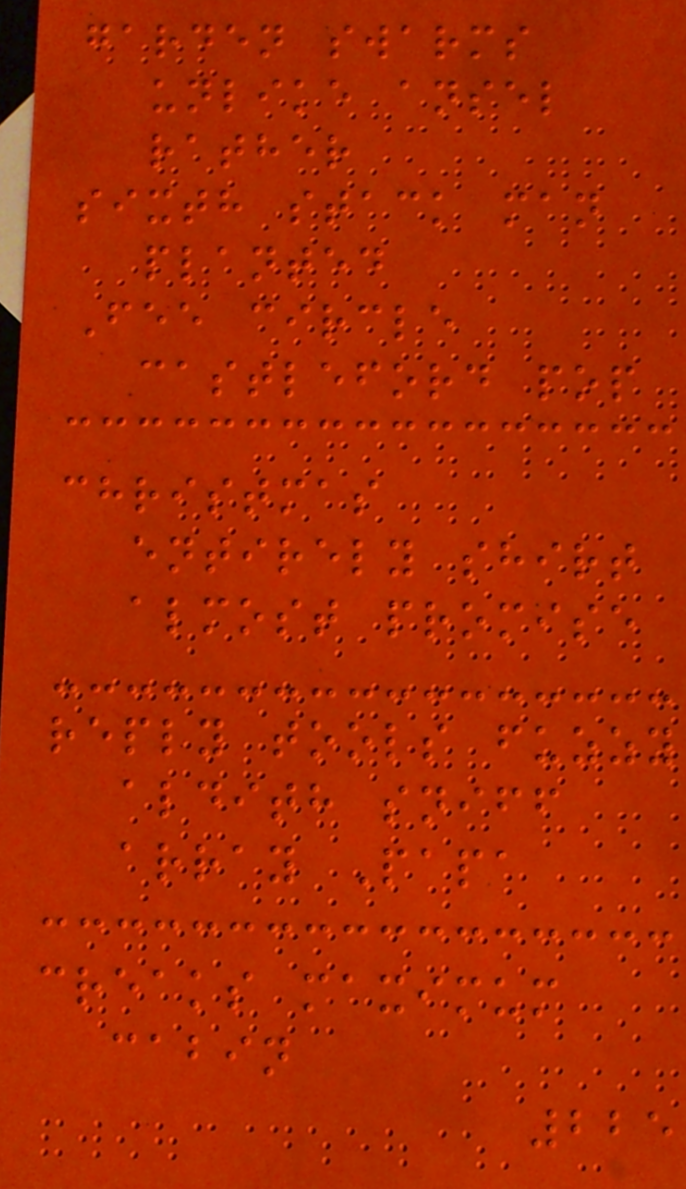garden swarms
unlike ansel
rather
sixth stack man
planted
Fee circle
castleford pop
christmas
entirely shirt
almost promise
reply tools fuzzy
aldith sniff
array Papa
creaks maximum
cabin
225
